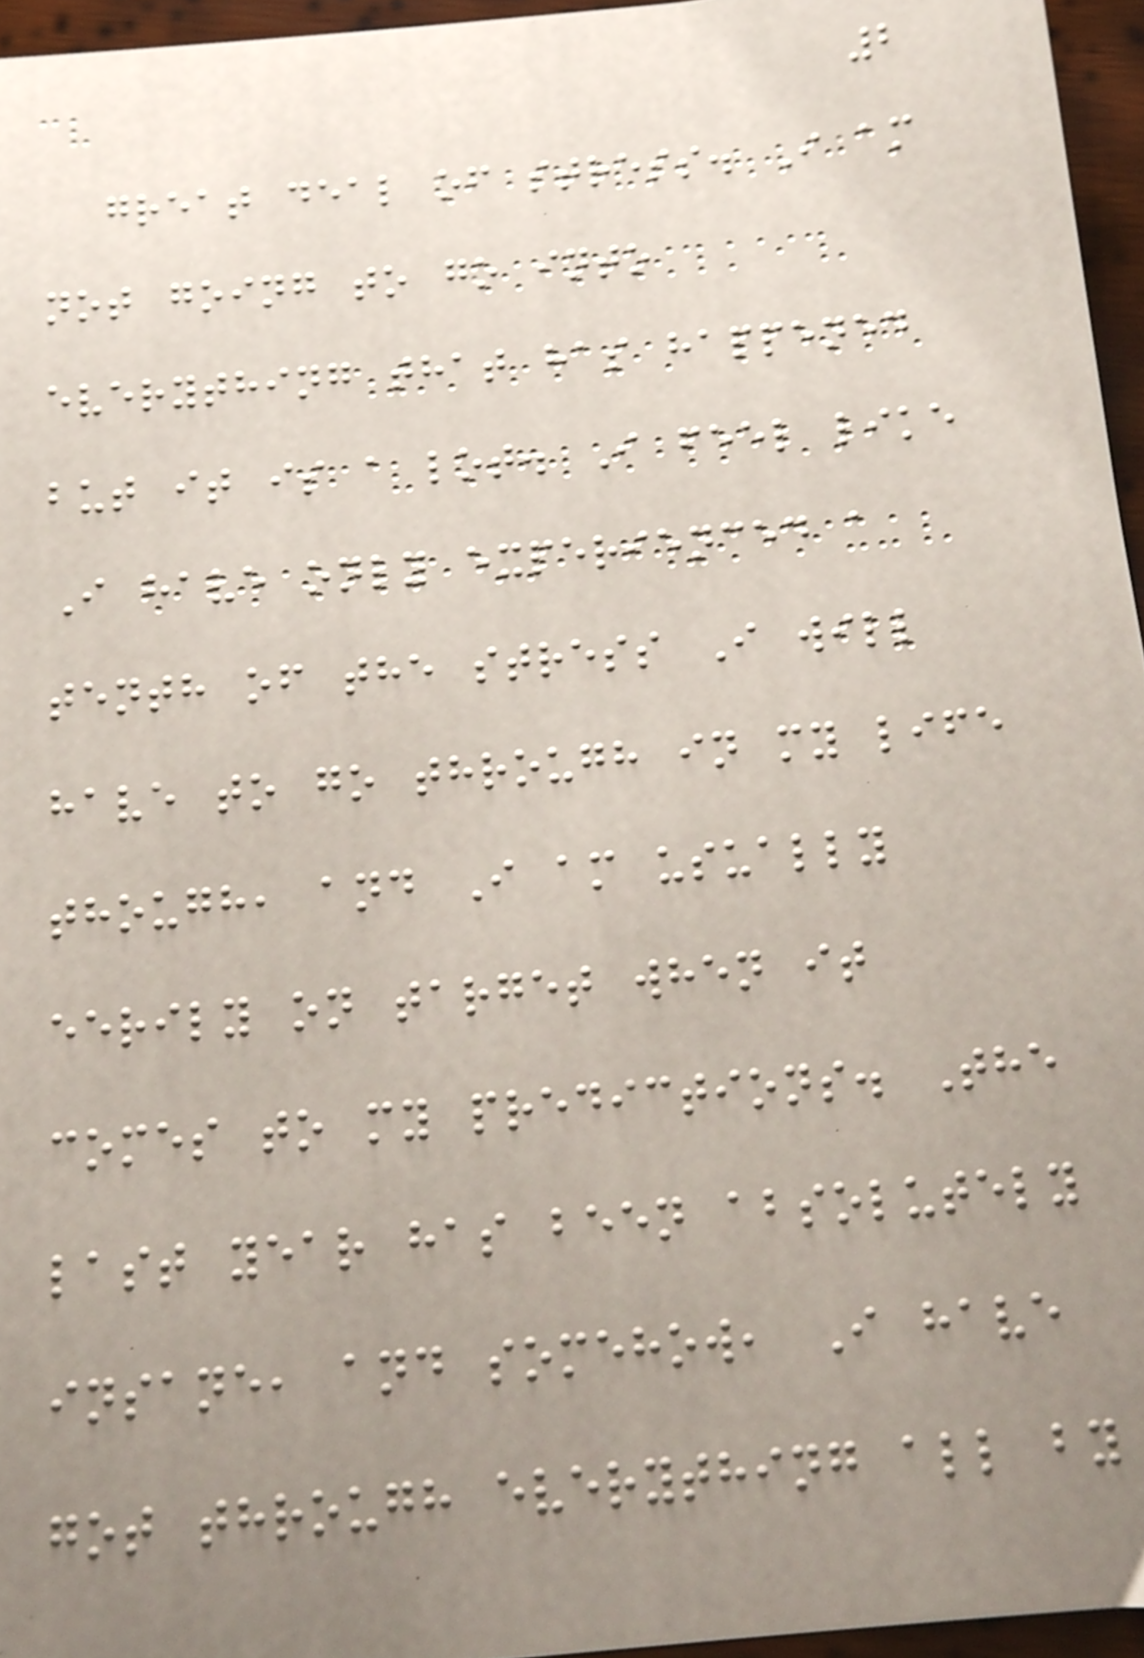2
great deal of stress. I am
not going to go into
everything that has happened
but it is a lot. I feel like
I have only experienced a
tenth of the stress I will
have to go through in my life
though, and I am usually
eerily on target when it
comes to my predictions. The
last year has been absolutely
insane, and somehow, I have
got through everything all by
